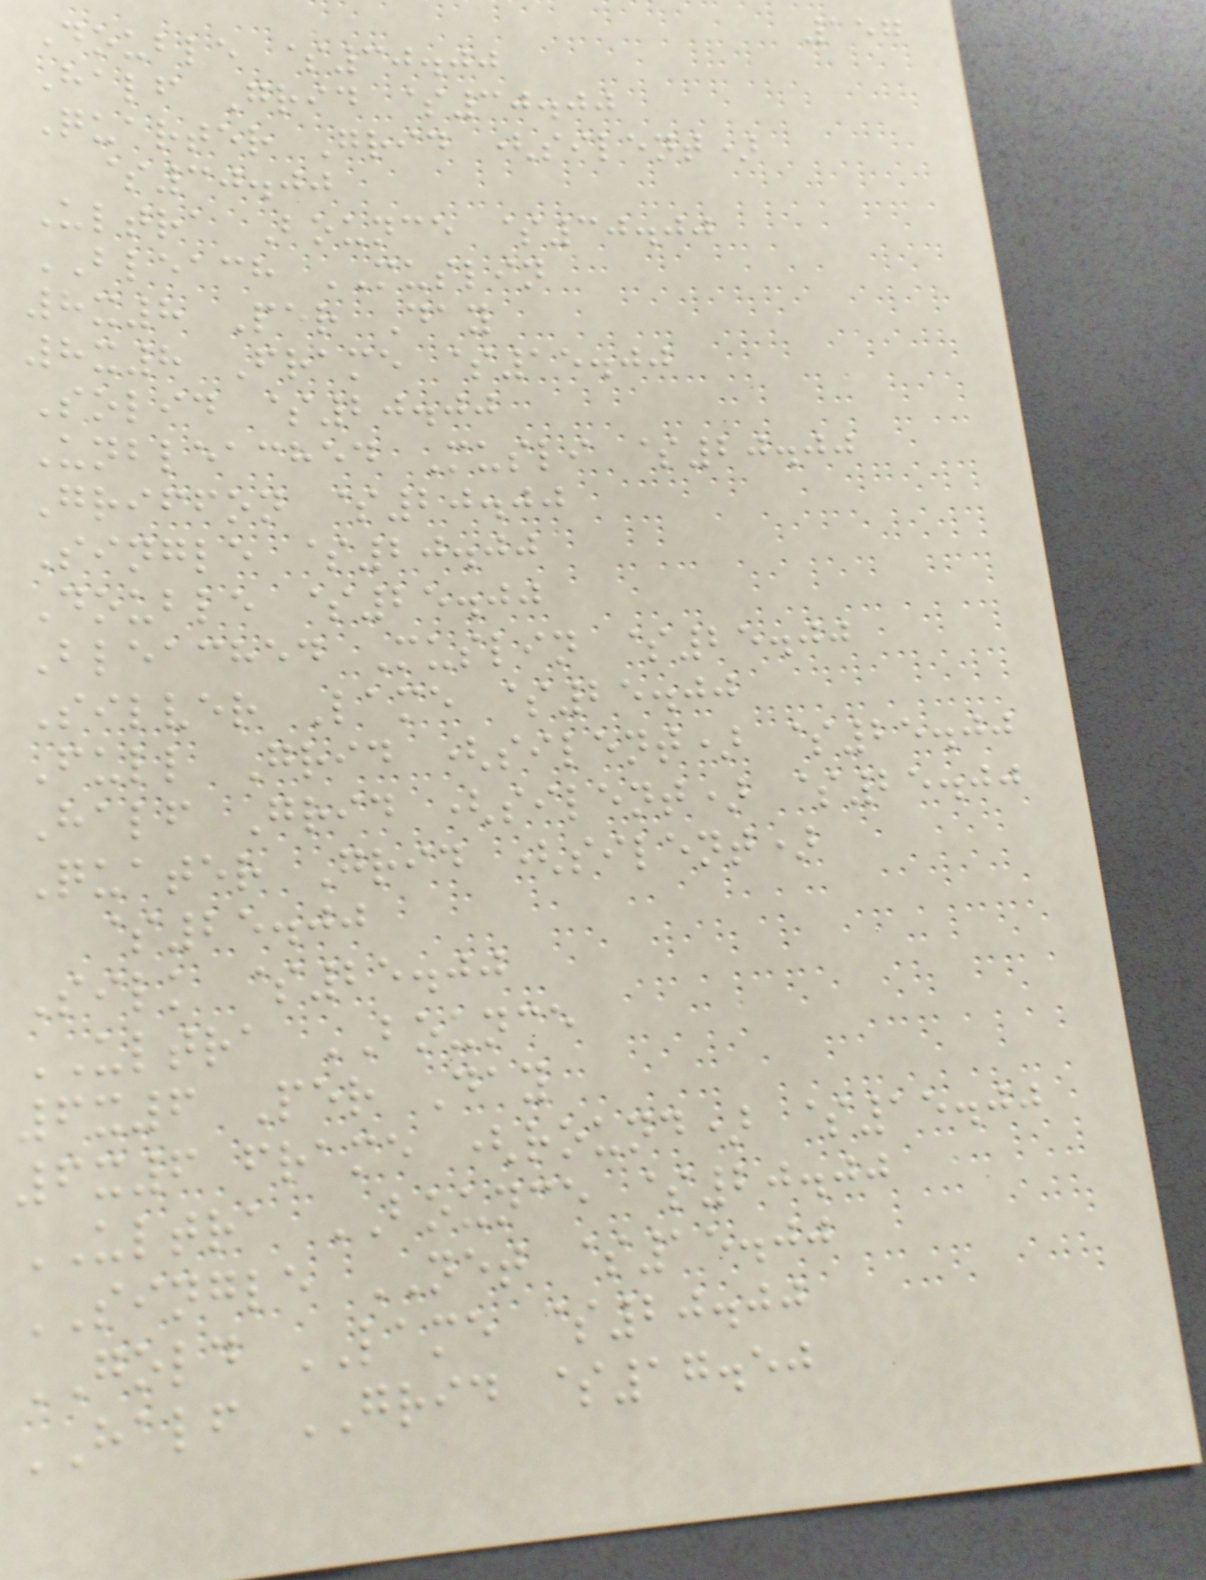157
Double $30.00
Half Grid $30.00
Quarter Grid (silent)
$30.00
Ultra Bounce $30.00
BLEACH MUSLIN
8x8 Per Day
8x8 Frame $15.00
Solid $20.00
Unbleached Musli $20.00
Griffon $20.00
Single $20.00
Double $25.00
Bleached Muslin $25.00
Silver Lame $25.00
Full Grid (silent) $25.00
Half Grid (silent) $25.00
Quater Grid (silent)
$25.00
Silk $25.00
ULTRA BOUNCE
6x6 Per Day
6x6 frame (round) $15.00
ULTRA BOUNCE $20.00
SINGLE NET $15.00
GOLD LAME $20.00
HALF GRID $17.50
